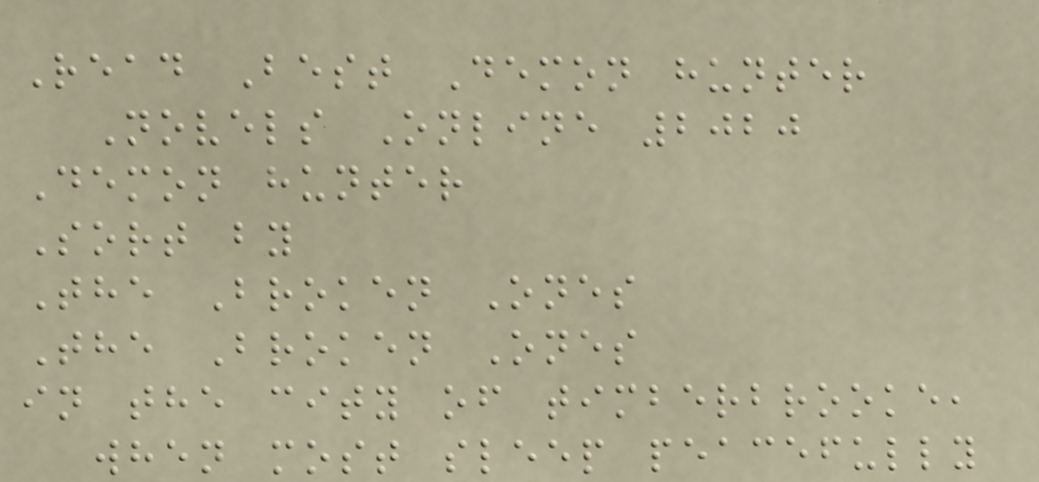Read Best Demon hunter
Novels Online 2020
Demon hunter
Sort by
The Broken Ones
The Broken Ones
in the city of timberbrooke,
when most sleep peacefully
